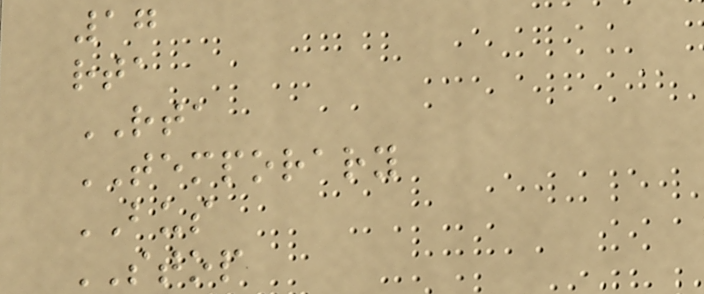17
rta
RTA
TEMPORARY
BUS
STOP
